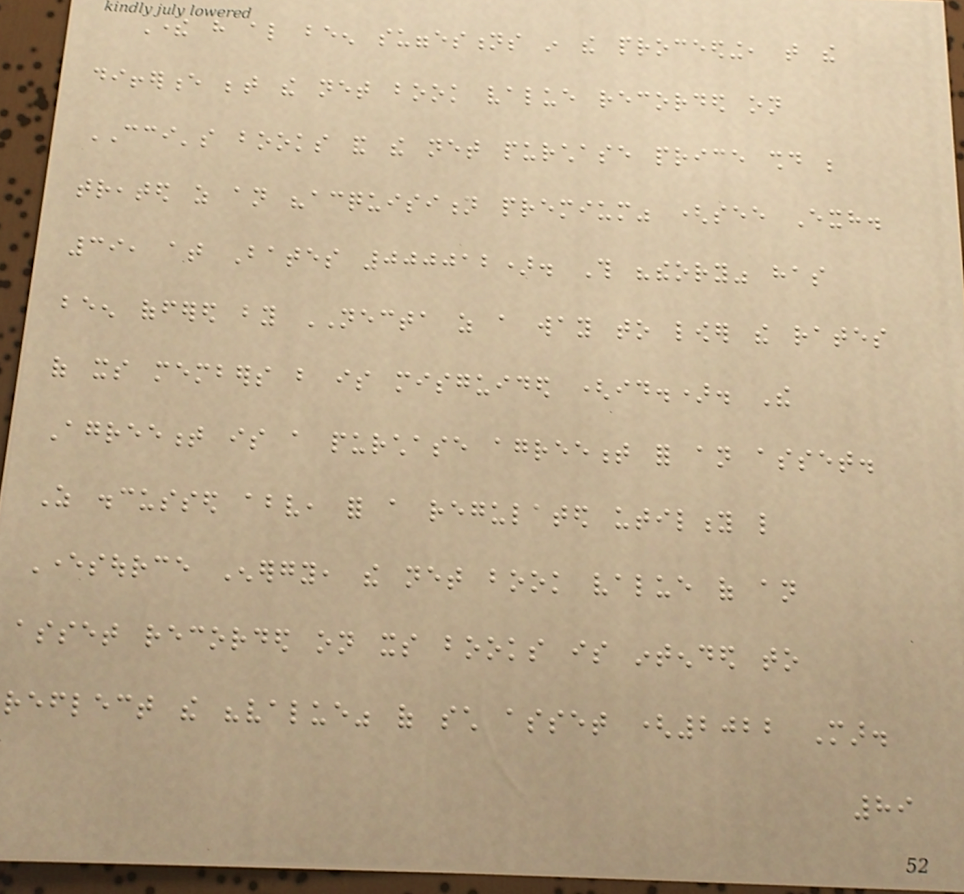There have also been suggestions in the proceeding, that the
difference between the net book value recorded on
CCI's books and the net purchase price should be
treated as an "acquisition premium" (see Exh.
39, at Bates 000012). This "theory" has
been offered by NECTA as a way to lower the rates
of its members but is misguided (id.). The
Agreement is a purchase agreement for an asset.
As discussed above, for a regulated utility like
Eversource Energy, the net book value of an
asset recorded on its books is intended to
reflect the "value" of such asset (2022 Mar.
89
